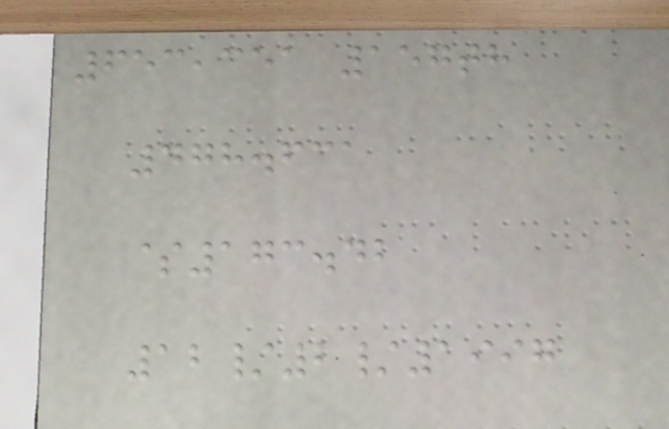653,351 157th
478.631
$173.42
12/2/1997
